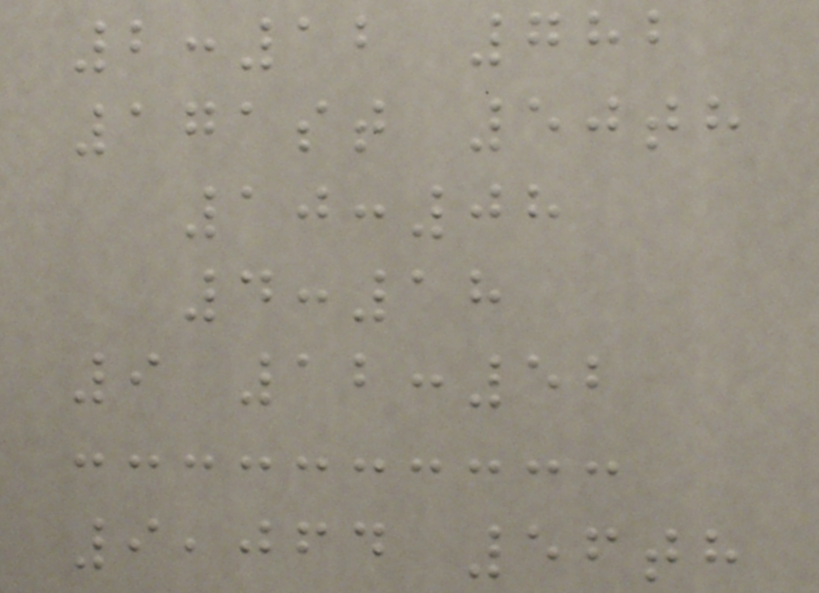2:12 782
171st 50th
10:08
4:18
9 12:52
9,064 56th
